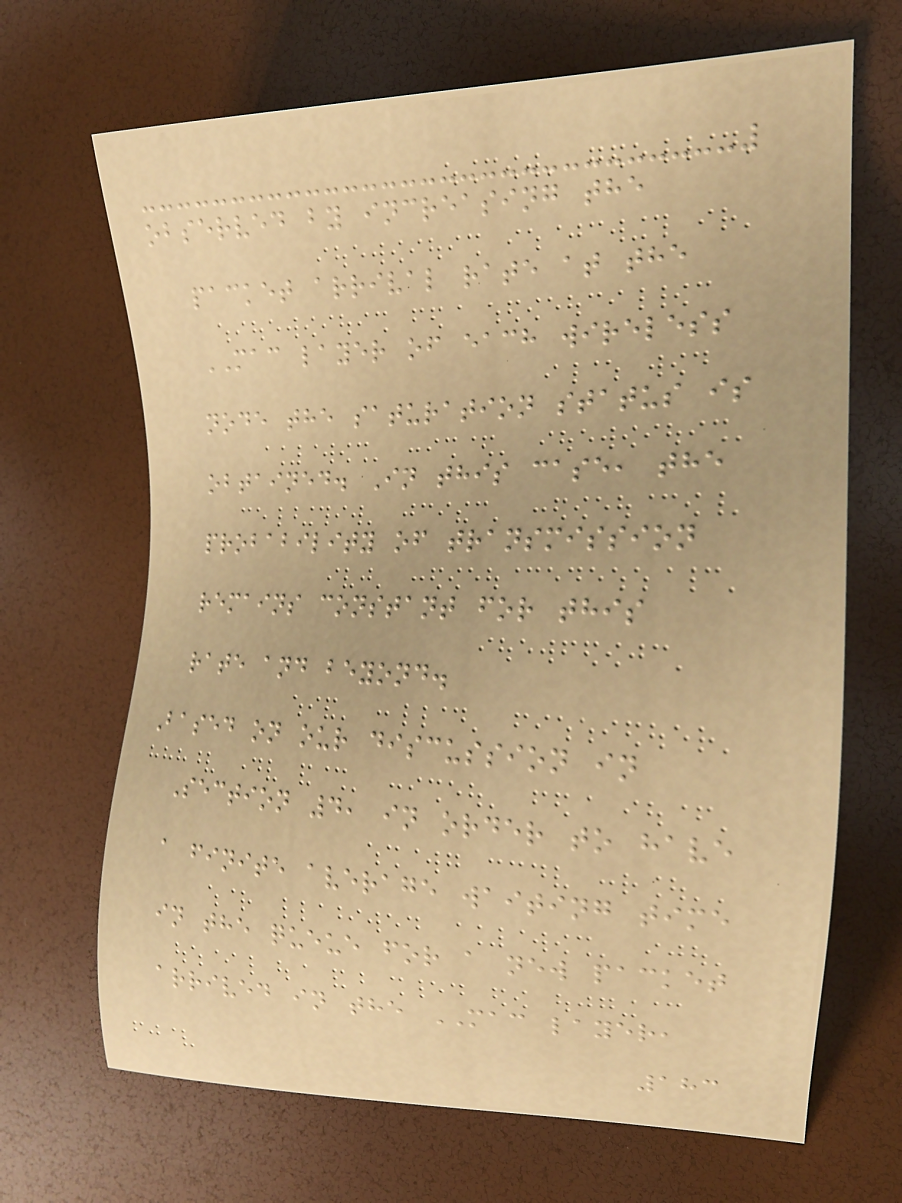observed by increasing the
packet arrival rate at the
MAC layer of each wireless
node the saturation status is
obtained. In this case, the
probability of transmission
remains constant for this
rate and beyond.
Based on our discussion in
Section 4, in order to have
a finite average waiting time
in the queue for a new packet
arrived in the MAC layer,
183
